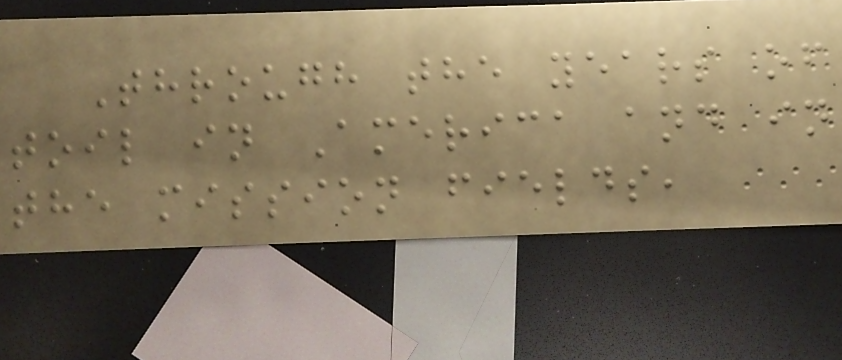Through the years of
toil in America and in
the mission fields,
